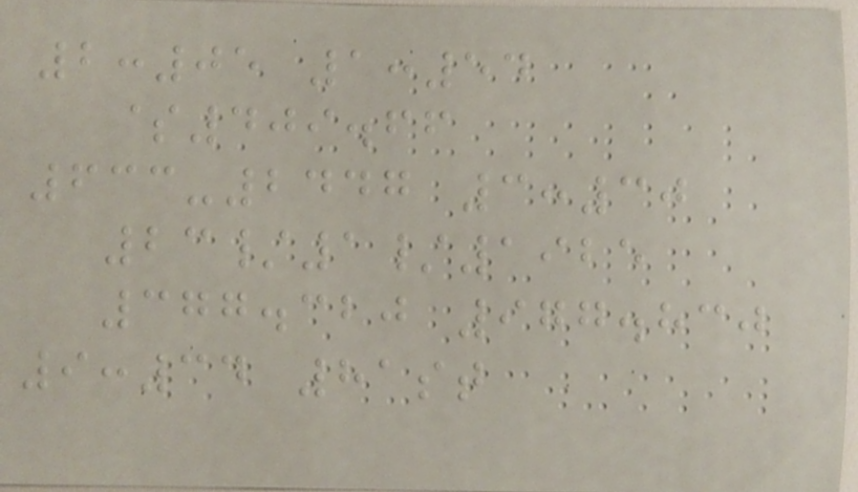2:05 1:54
$409.66
633-2447 3:30
23/1/1925
377.320 977.830
9:34 81st
